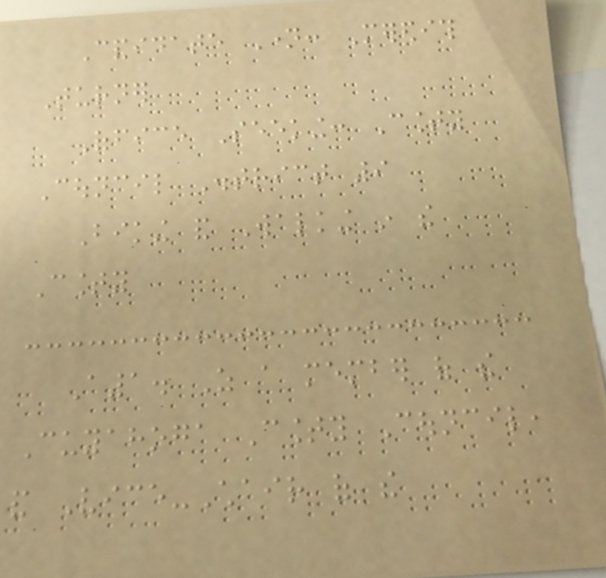Candidate Name: Meredith
Turner
Office Seeking: County
Council District 9
Biking and Walking in the
County
A1. As a member of the
Cuyahoga County Council,
and Vice-Chair of the
